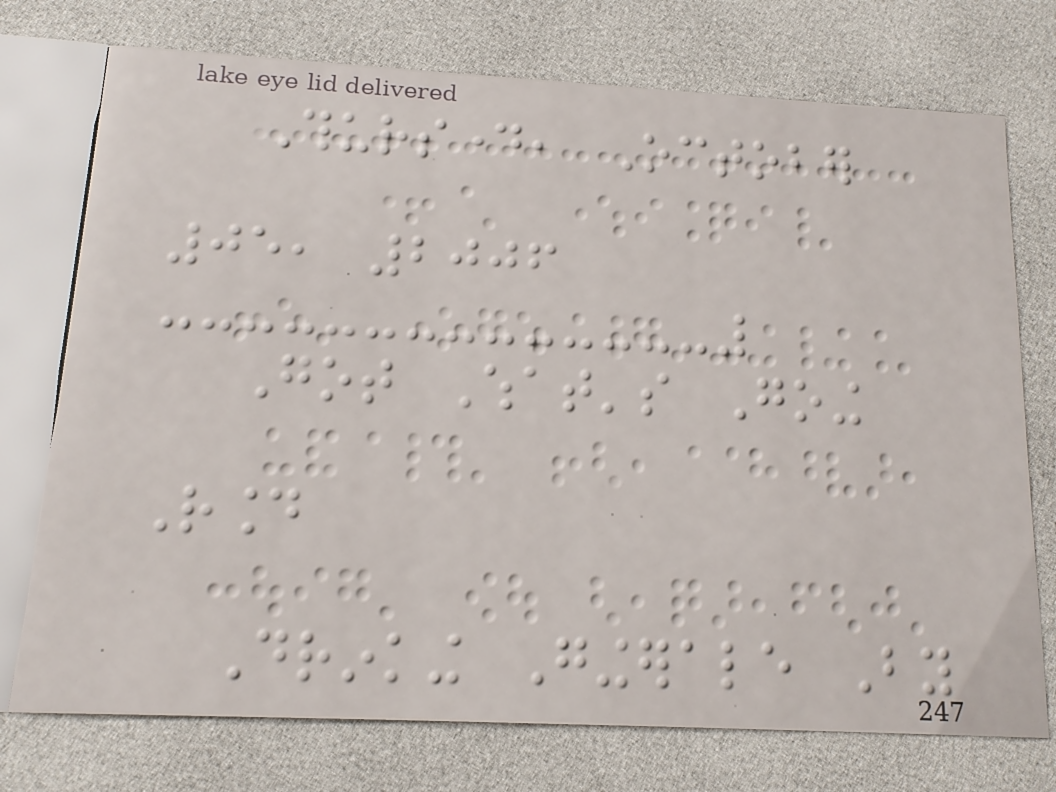Thursday, October
05, 2006
Got What's Going
Round
Drinking Gingerale By
